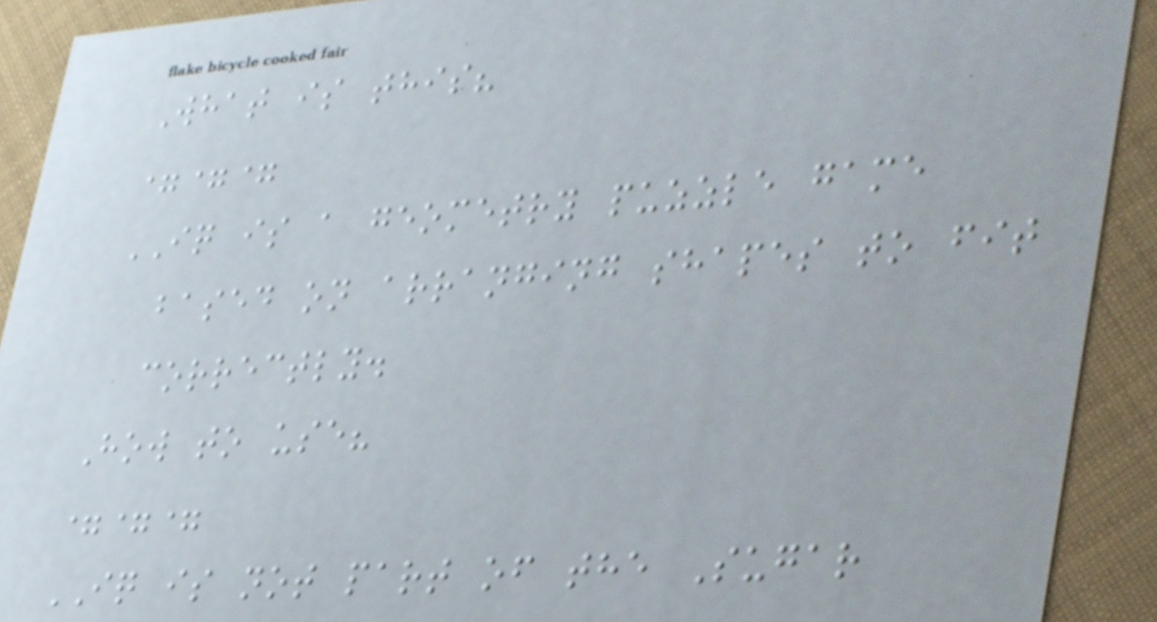What is this?
===
IQ is a geometry puzzle game
based on arranging shapes to fit
correctly.
How to use?
===
IQ is not part of the Sugar
